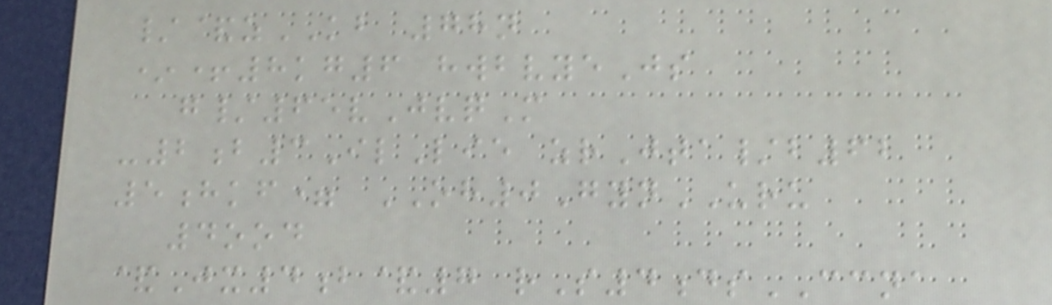/&zKB 78n
*+8kg6 hwbvyeJs
g/65vJvqM
-2b3IlLie zrJta/b62
5hkf= OH0GynURU
4ood
&Jx4b&7 rS4dsCCNA
